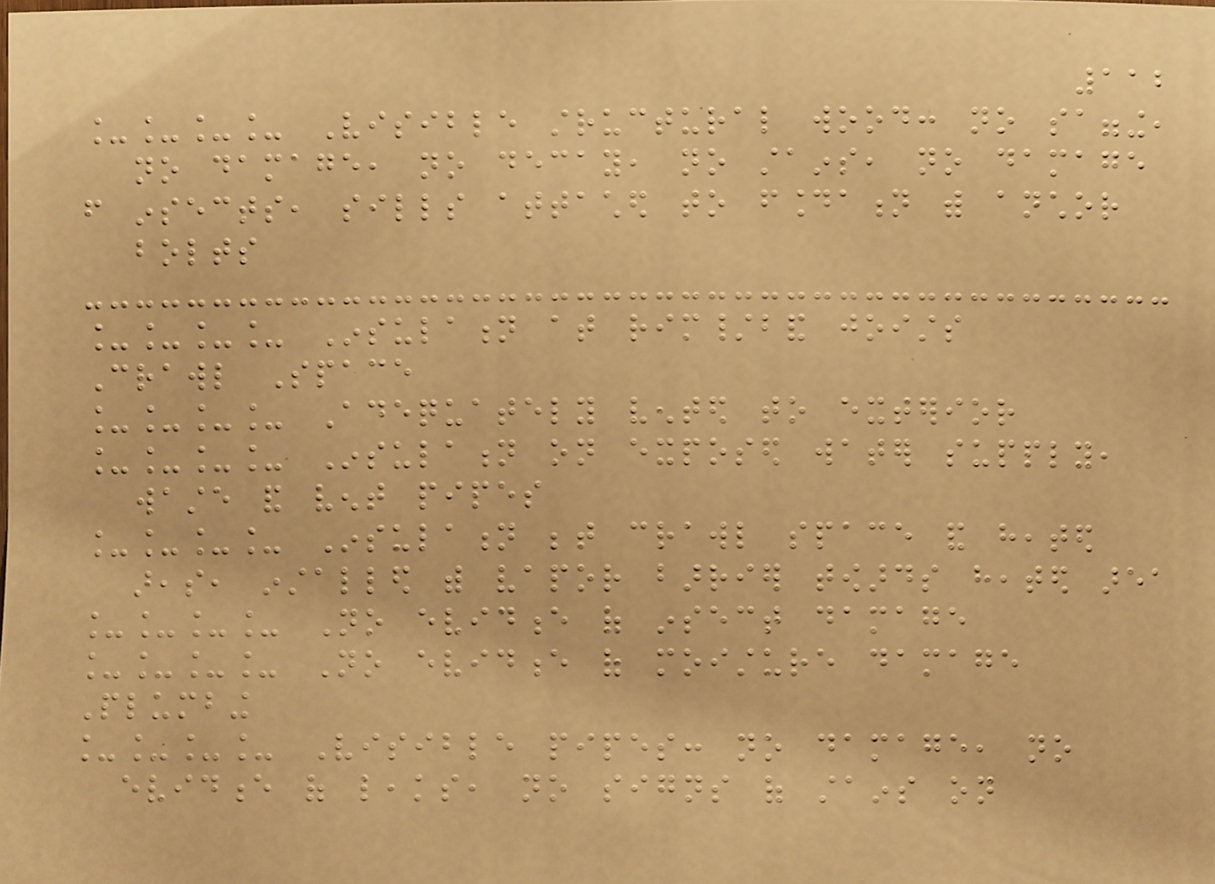112
____ Visible structural wood: no sagging,
no damage, no decay, no stains, no damage
from insects, sills attached to foundation with anchor
bolts
____ Insulation at rim/band joists
Crawl Space
____ Adequately vented to exterior
____ Insulation on exposed water supply,
waste and vent pipes
____ Insulation between crawl space and heated
areas, installed with vapor barrier towards heated area
____ No evidence of insect damage
____ No evidence of moisture damage
Plumbing
____ Visible pipes: no damage, no
evidence of leaks, no signs of stains on
